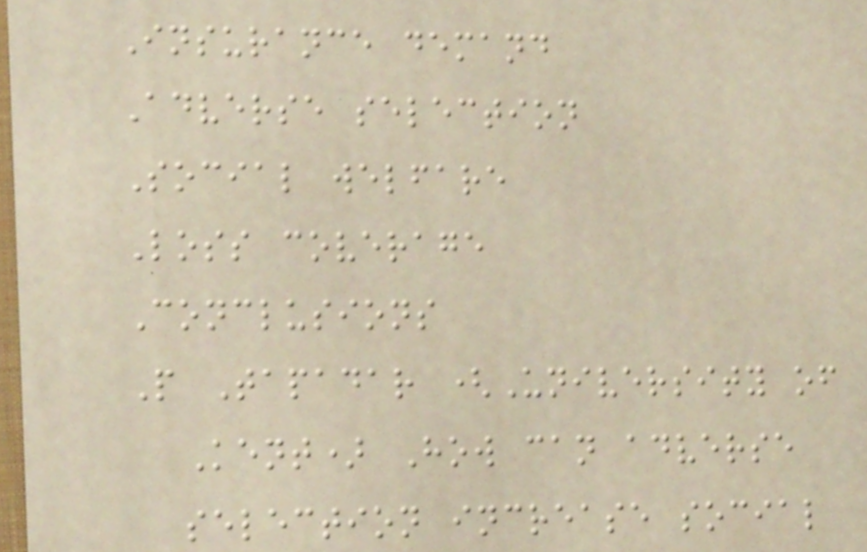Insurance demand
Adverse selection
Social welfare
Loss coverage
Conclusions
P Tapadar (University of
Kent) How can adverse
selection increase social
